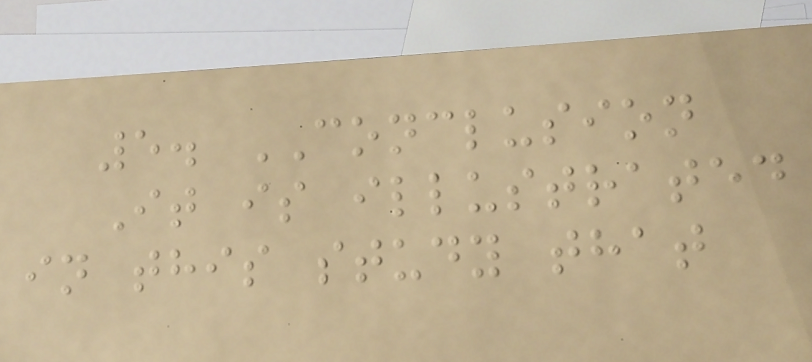5. CONCLUSION
It is illustrated
in this study that
